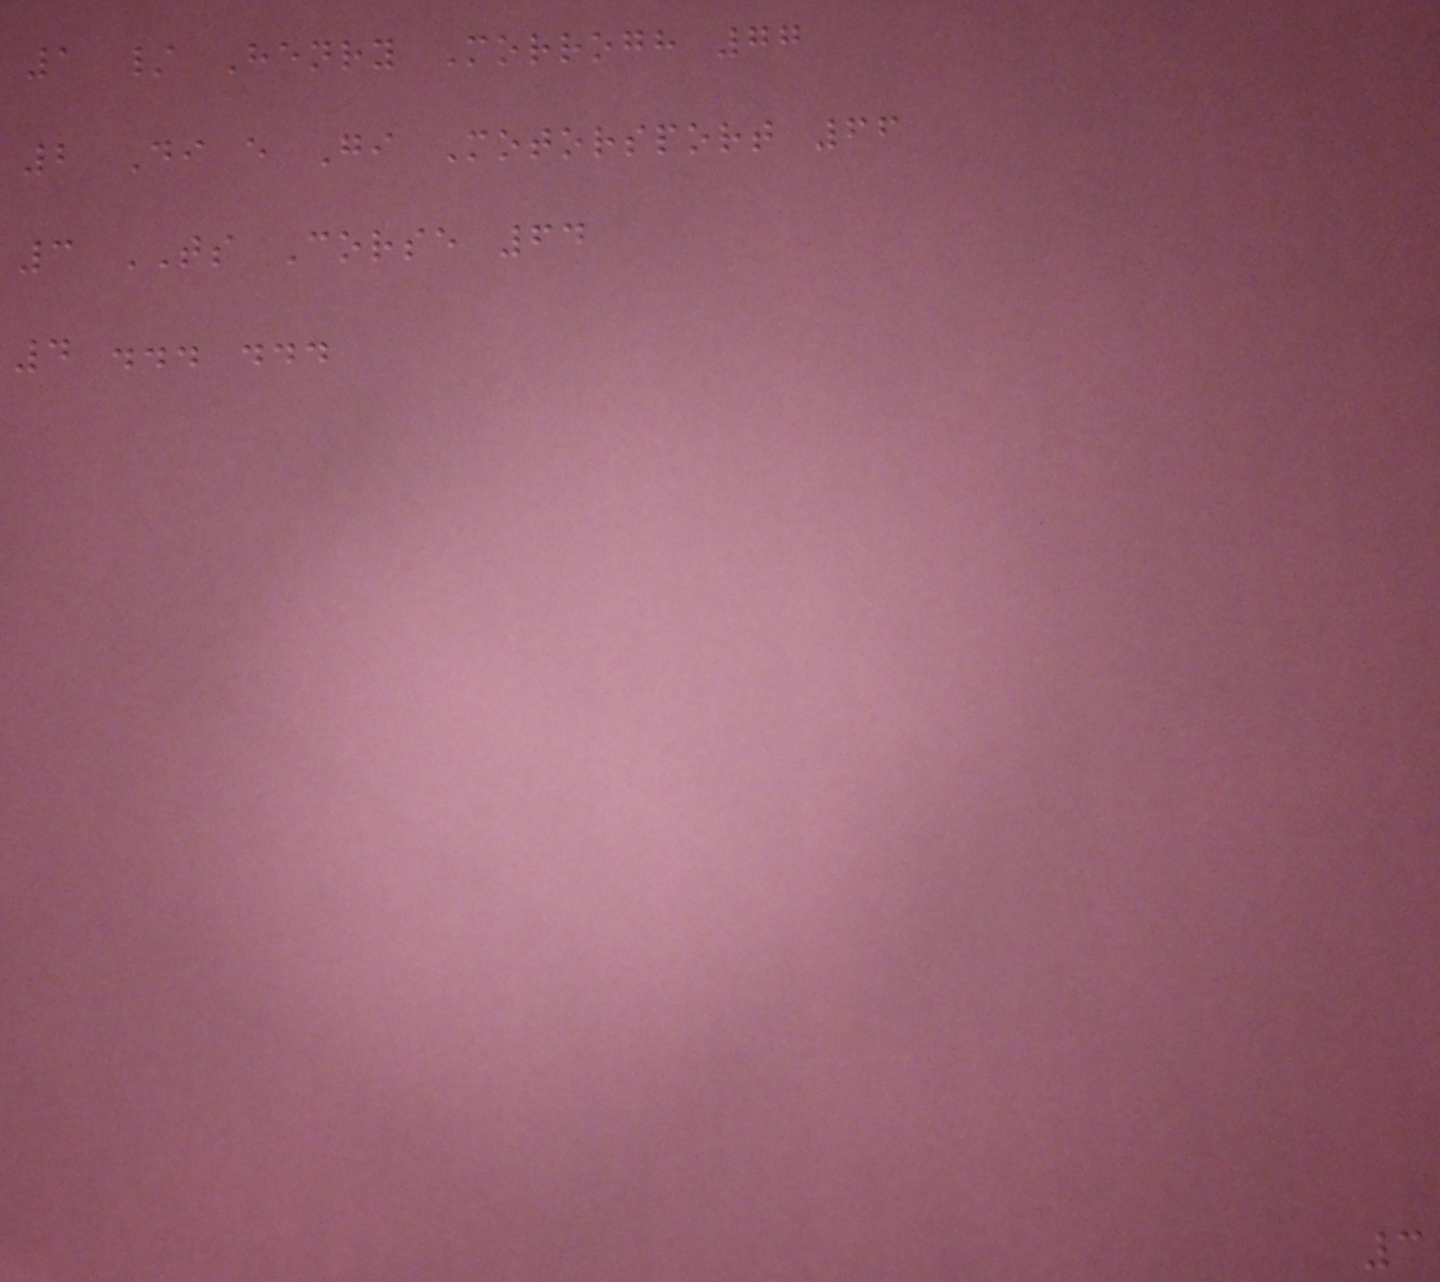1 / Henry Morrogh 77
2 Di e Gi Motorsport 66
3 TS Corse 64
4 ... ...
3
